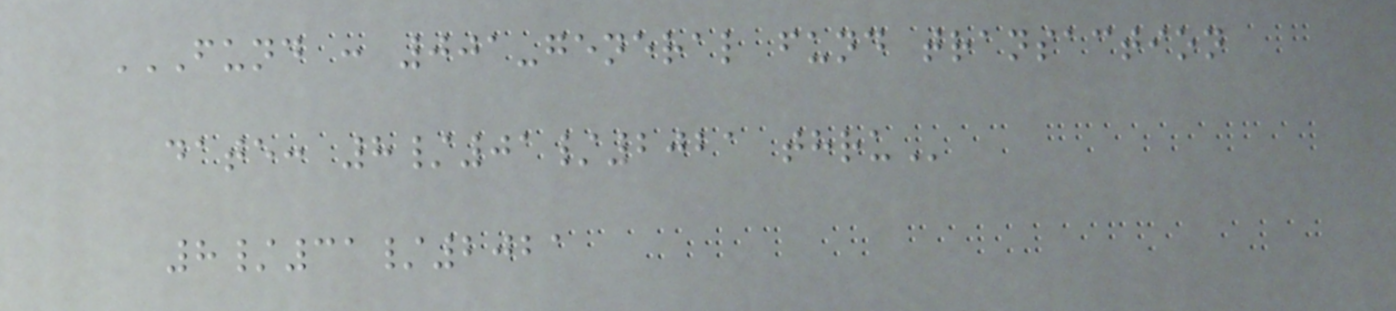FUND : 001-GENERAL FUND TRANSACTION
DATE: 8/01/2021 THRU
8/31/2021
